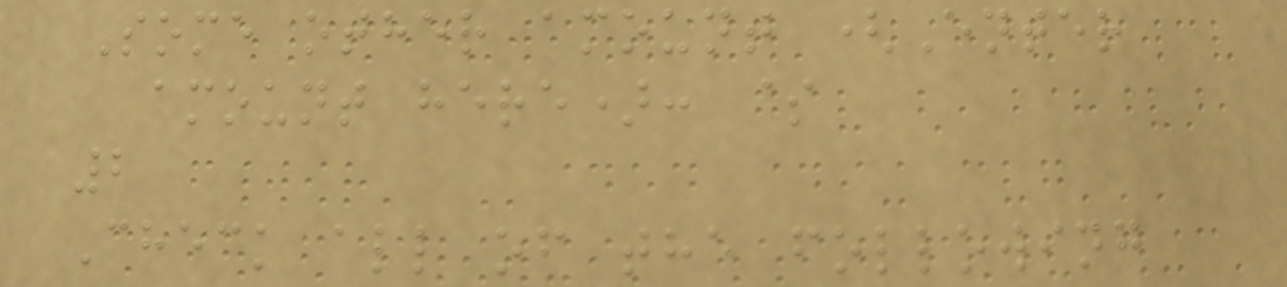Some other amount (Enter
amount here): $
2
Check all of the following
